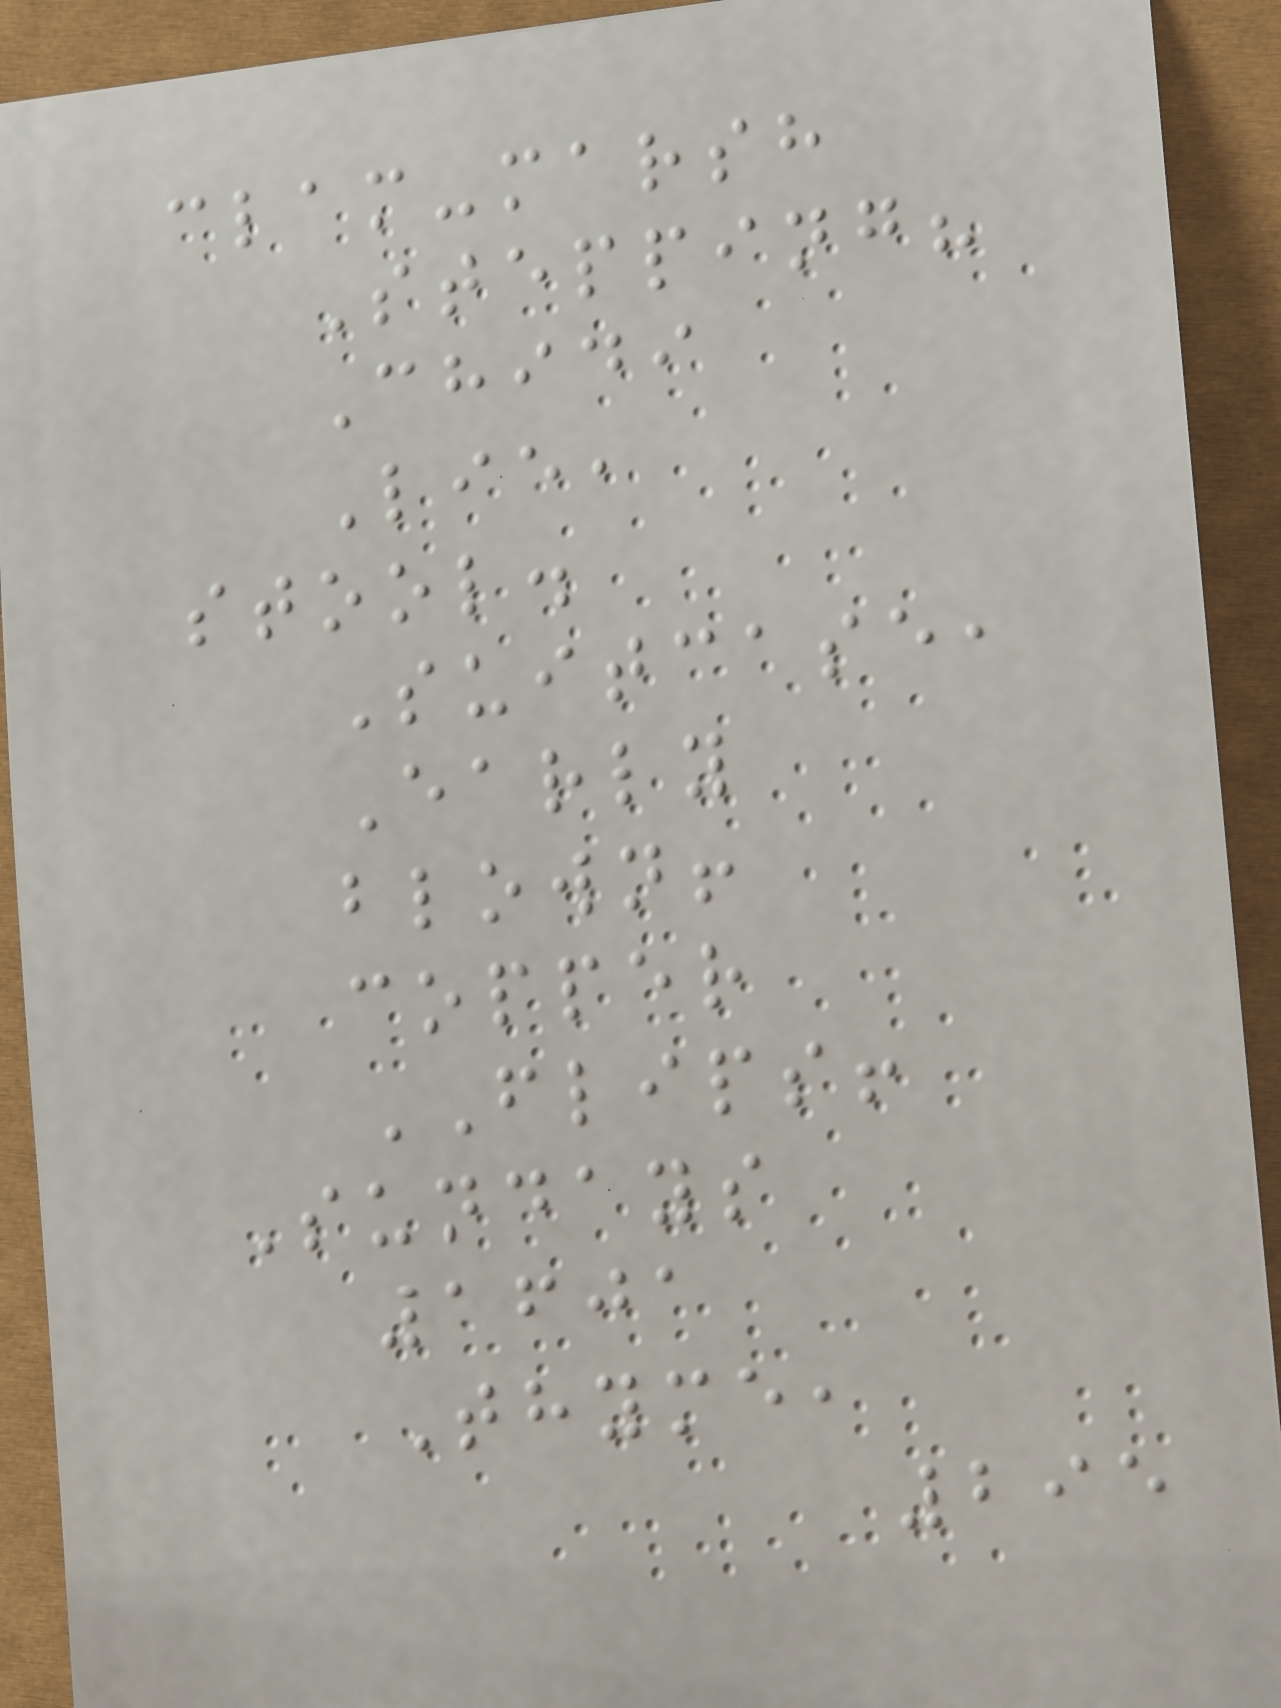clam-marsh
Stepping?
Chidi
Lie,
stool.
Suitcase,
Early
blown!
copper
FLIPS!
Sundays
1601
Thyme,
295
